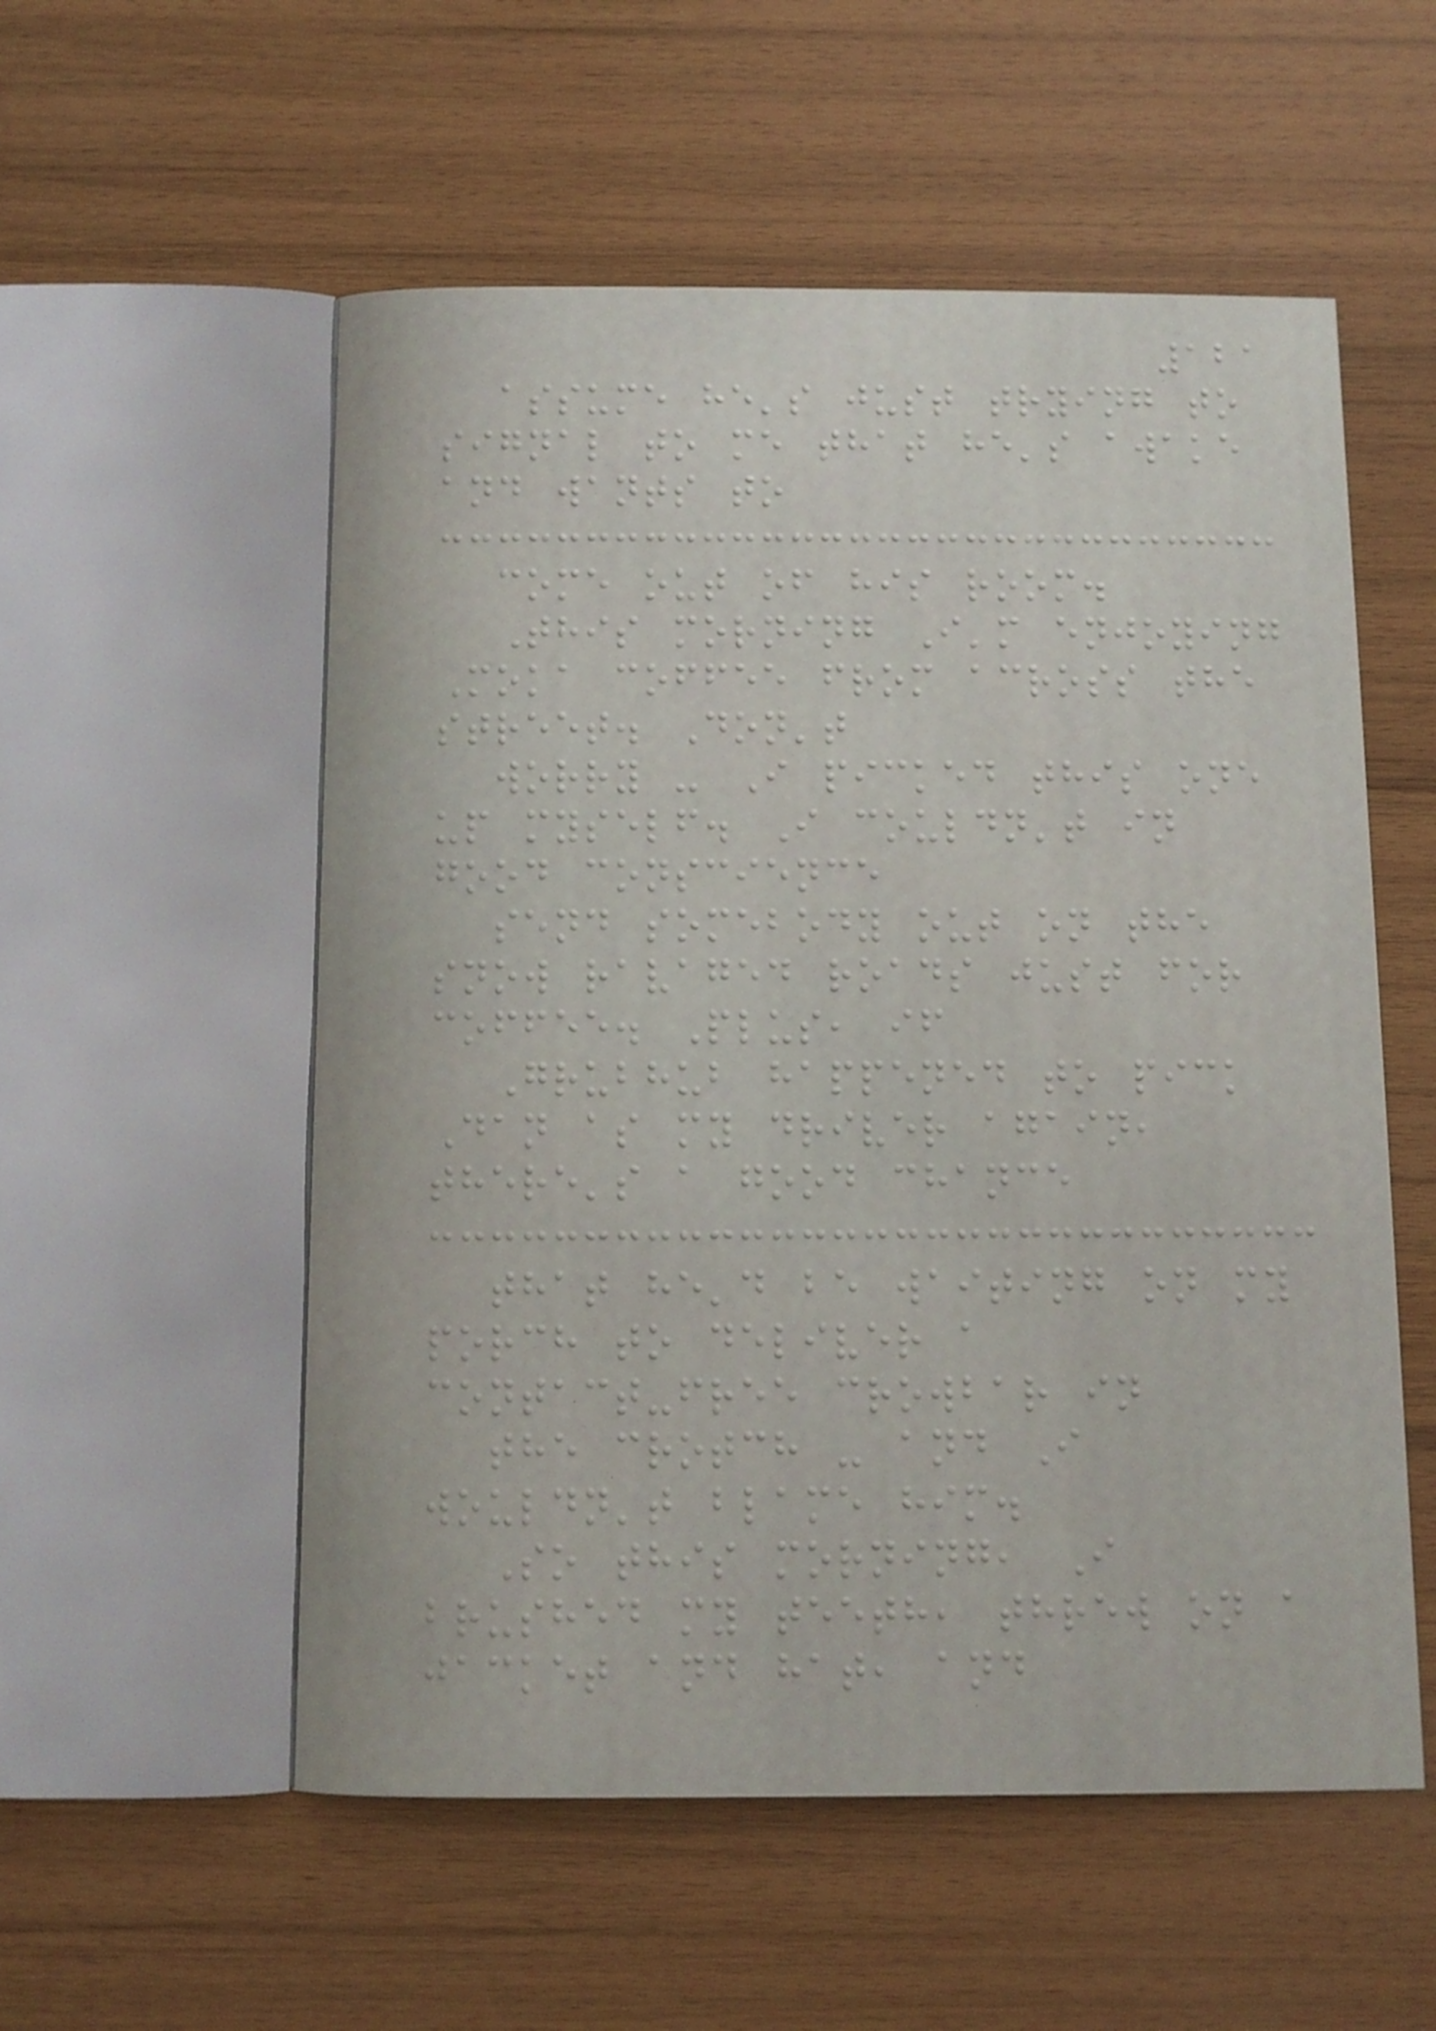121
assume he's just trying to
signal to me that he's awake
and wants to
come out of his room.
This morning I'm enjoying
Moka coffee from across the
street. Don't
worry - I picked this one
up myself. I couldn't in
good conscience
send somebody out on the
snow ravaged roads just for
coffee. Plus, if
Grubhub happened to pick
Dan as my driver again,
there's a good chance
that he'd be waiting on my
porch to deliver a
contact-free crowbar in
the crotch - and I
wouldn't blame him.
So this morning, I
brushed my teeth, threw on a
jacket and hat, and
